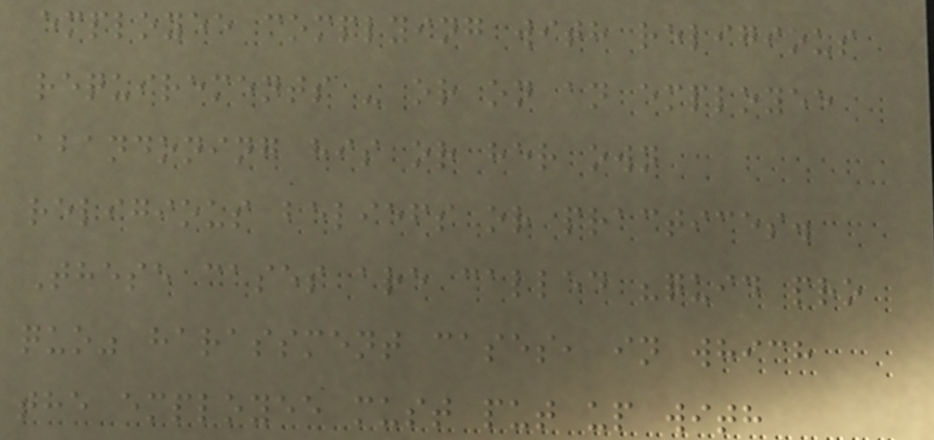employee complying with religious
requirements - or on an employee
abandoning his or her own
religious beliefs or practices.
These cases are called "quid pro
quo" harassment cases, in which
the employee must put up with
